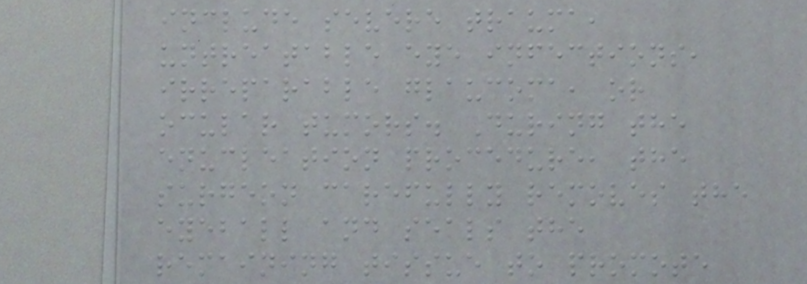include severe trauma,
untreatable eye infections,
irreparable glaucoma, or
ocular tumors. During the
enucleation procedure, the
surgeon carefully removes the
eyeball and seals the
remaining tissue to promote
